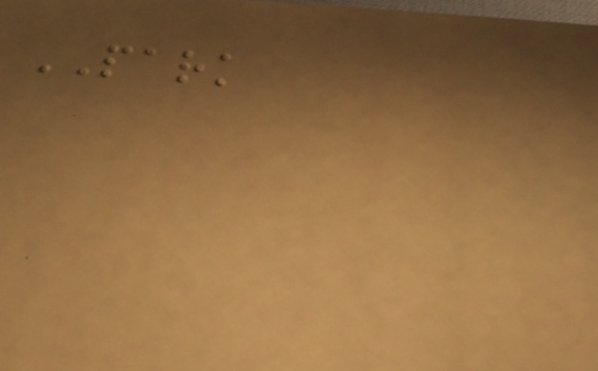PARK
